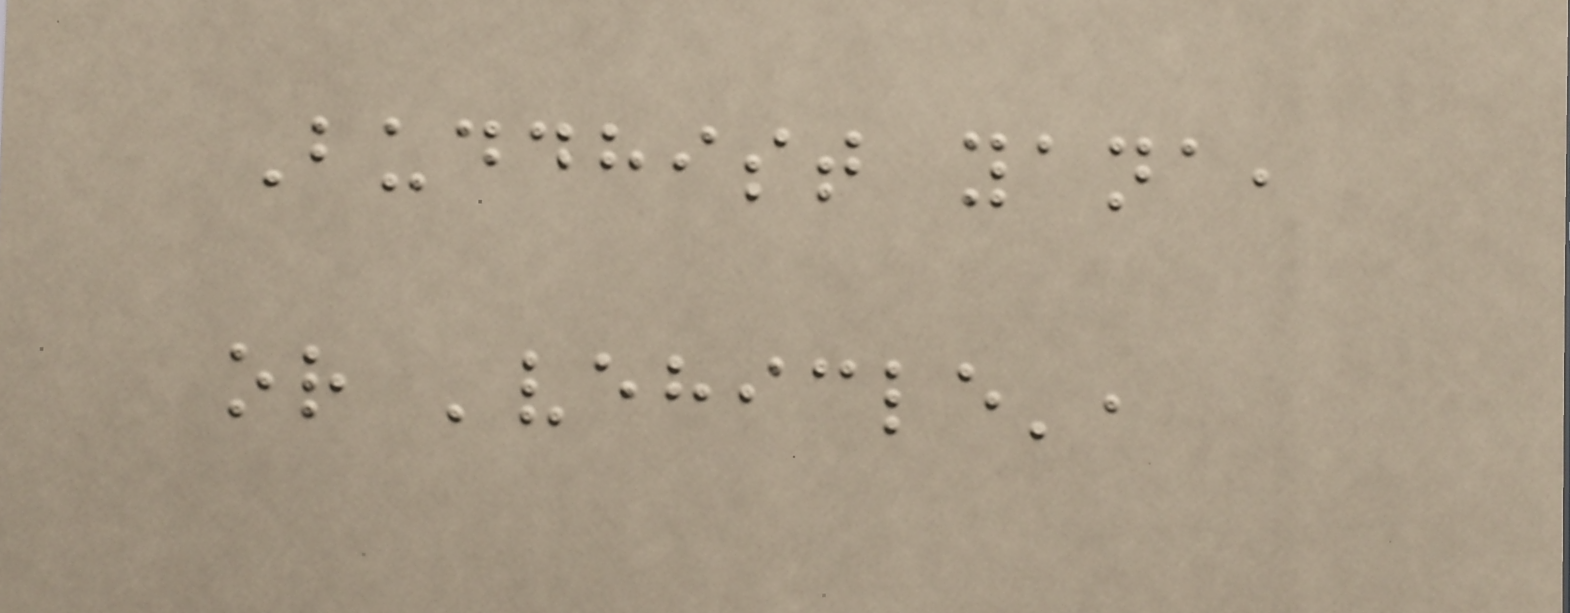Buddhist yana,
or 'vehicle',
